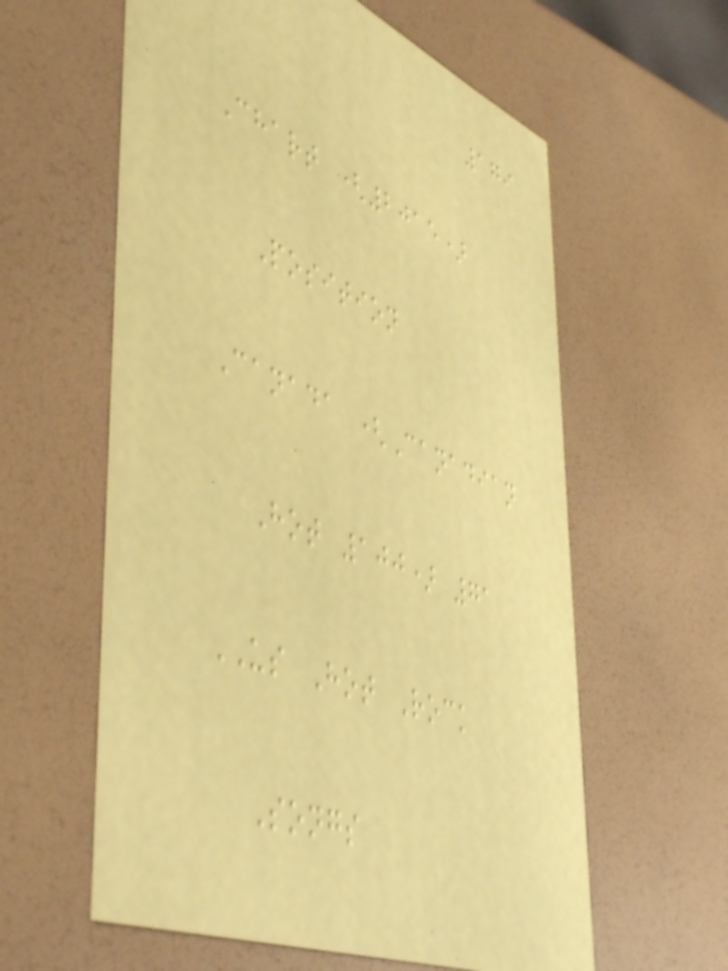179
Chart (2015)
Position
Canada (Canadian
Hot 100) 71
US Hot Rock
Songs
